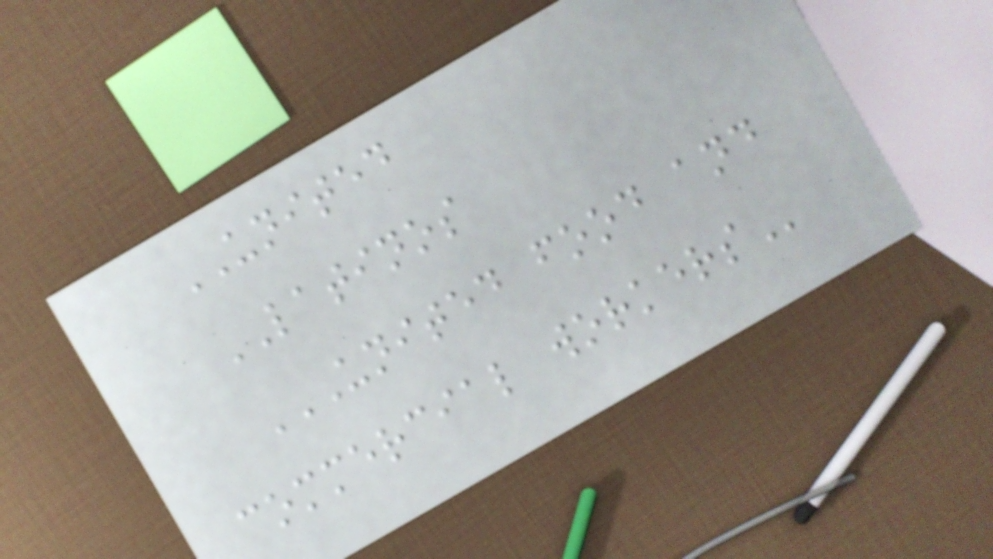UNITED
LATINOS
UNITED FOOD AND
COMMERCIAL WORKERS
